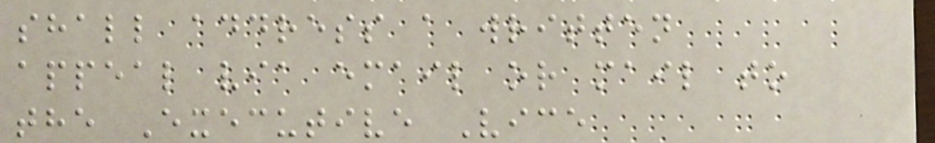shall address a written
appeal via email or mail to
the Executive Vice
